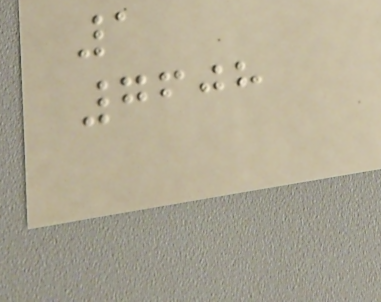1
7608
